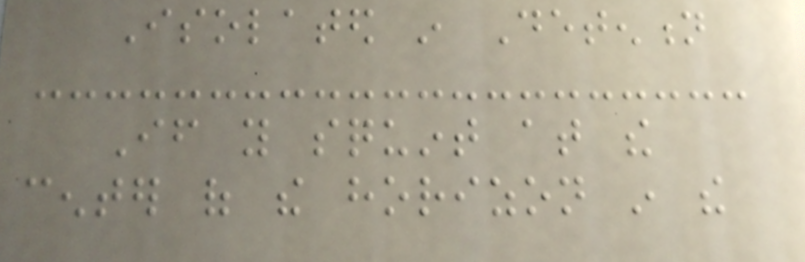Isolated in Detention
If you squint at the
center of the horizon in the
